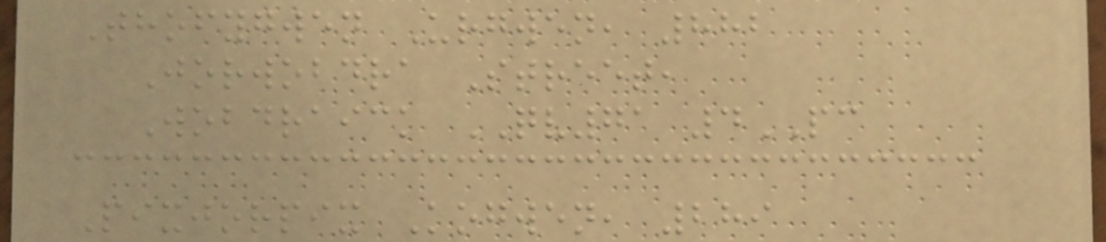Thofygwen Urgwen, 882
Jorwobdra Street,
Wobdraick QV71 4PC
Pixjorpix Kogwen, 289
